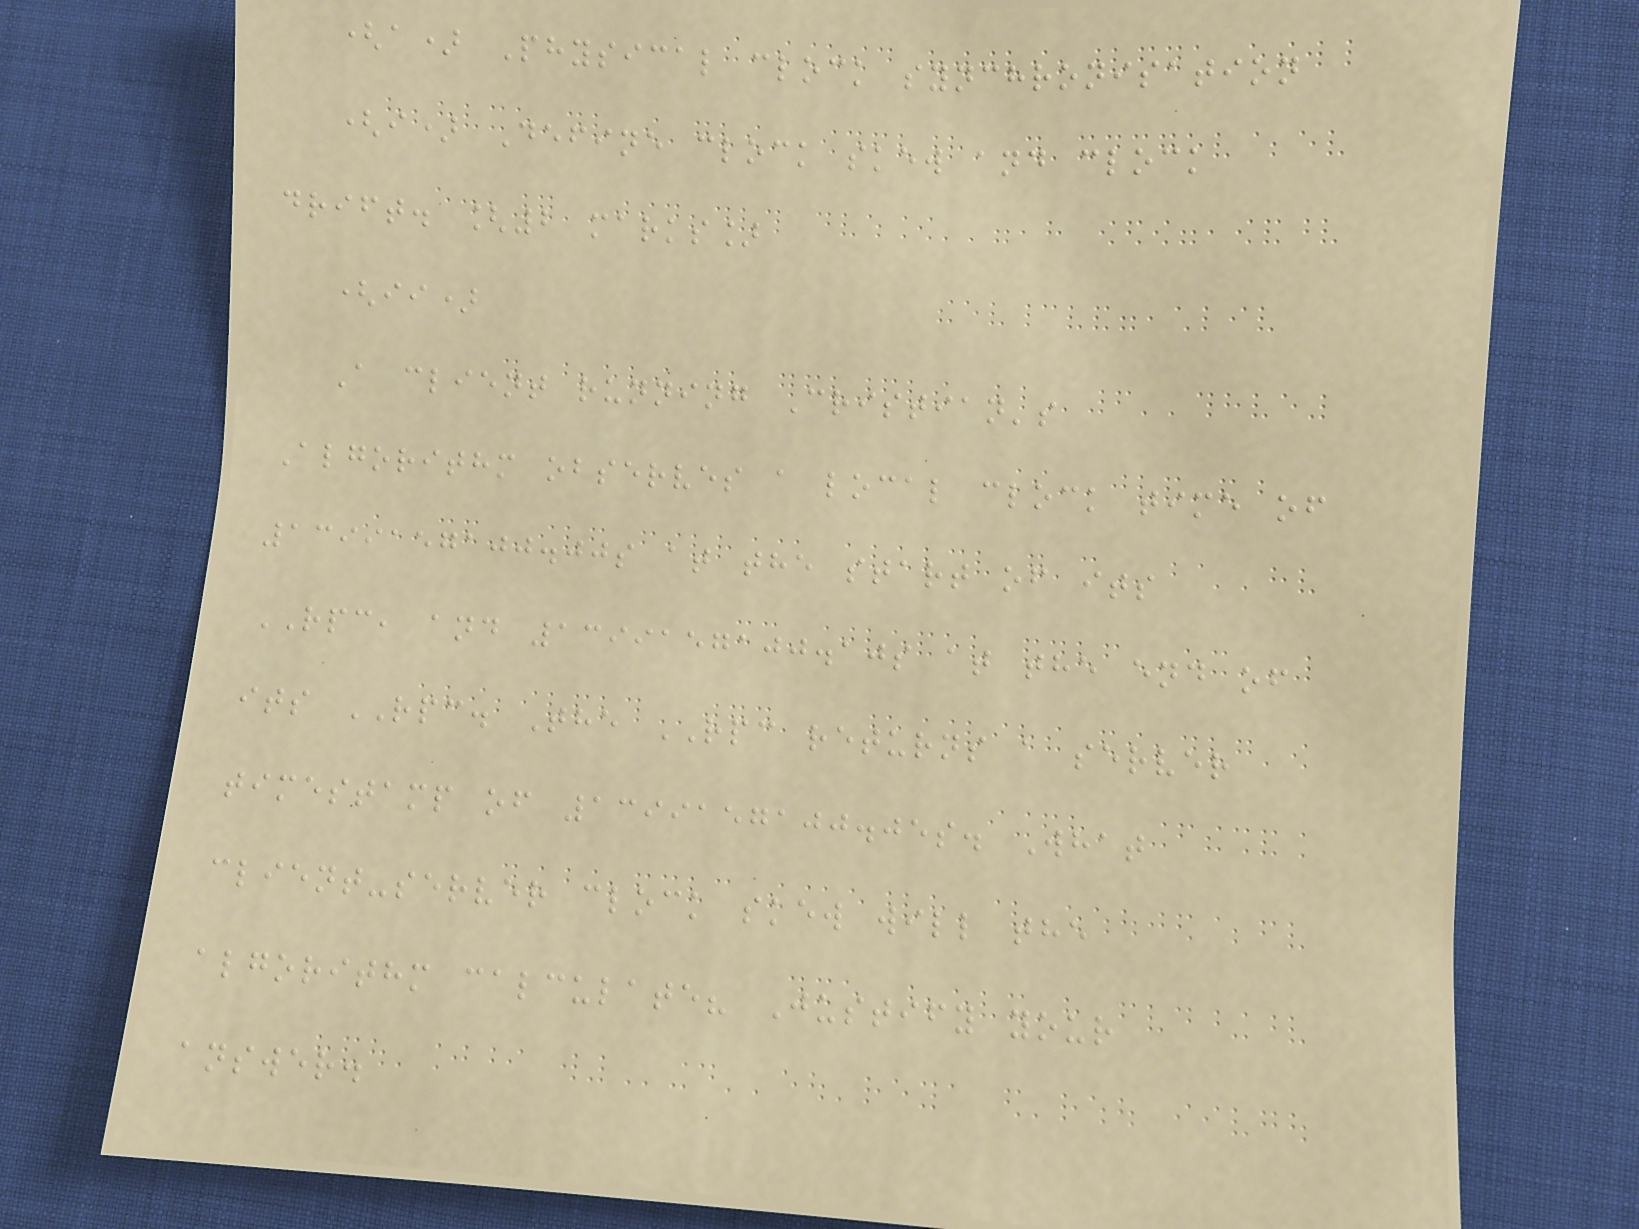(a) Physical clock synchronisation
(i) Define clock skew and clock
drift. [2 marks]
(ii)
A client running Cristian's
Algorithm observes a local clock time of
1399157100.00s at the start of its
RPC, and 1399157100.10s at the end of
its RPC. The RPC returns a server
timestamp of 1399157100.05s. What
client-server clock skew will the
algorithm calculate? Justify your
answer.
